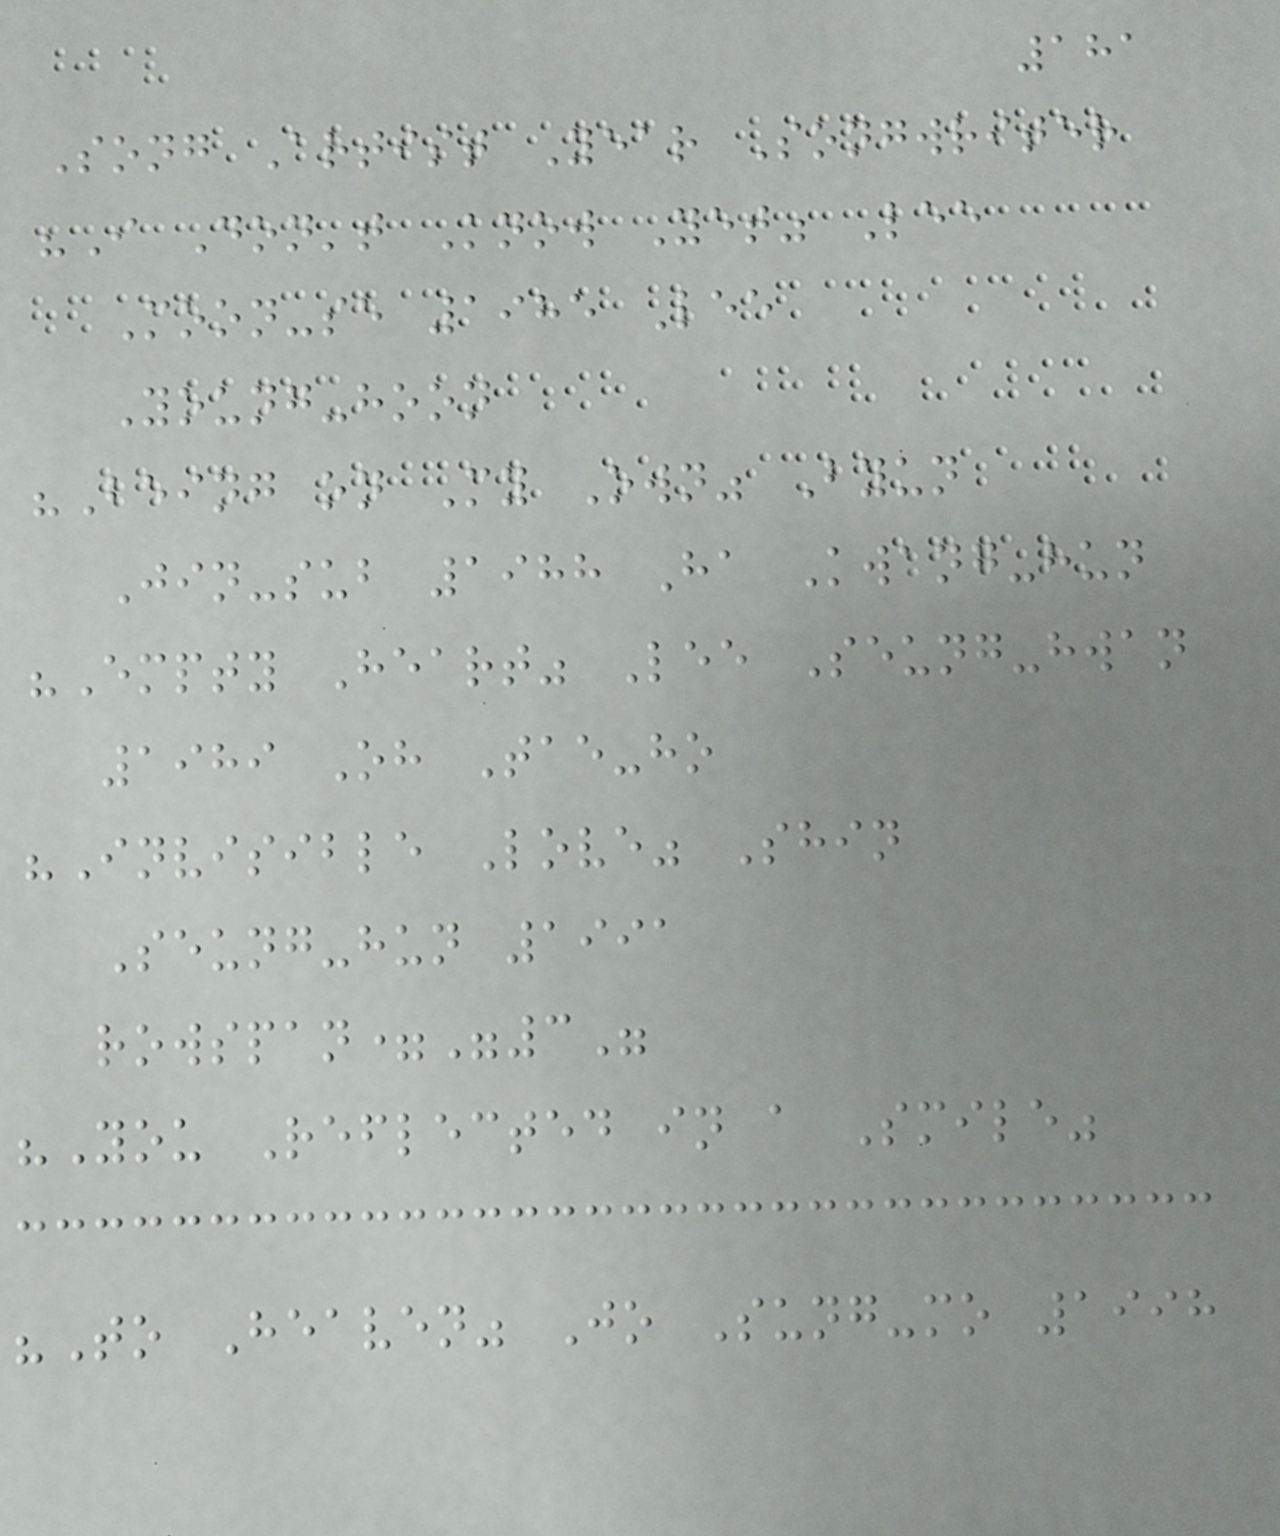181
Song Artist Year Songwriter
"I Don't Know Yet" Lee
Moon-se 1985 Lee
Young-hoon
"Being on My Own" Byun
Jin-sub 1988 Ha Kwang-hun
"Empty Heart" Lee Seung-hwan
1989 Oh Tae-ho
"Invisible Love" Shin
Seung-hun 1991
rowspan="3"
"You Reflected in a Smile"
"To Heaven" Jo Sung-mo 1998
